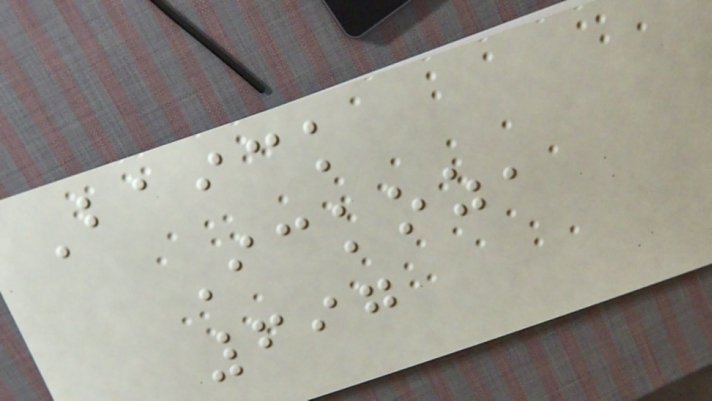Baick
Ickoz,
697
